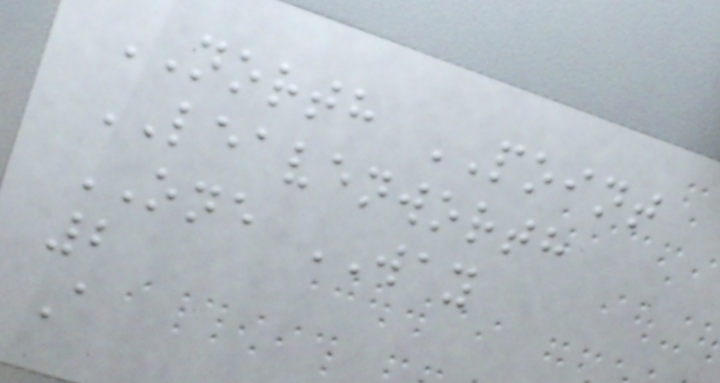NORTH POINT
LEAVENWORTH
ONE WAY
2
A
